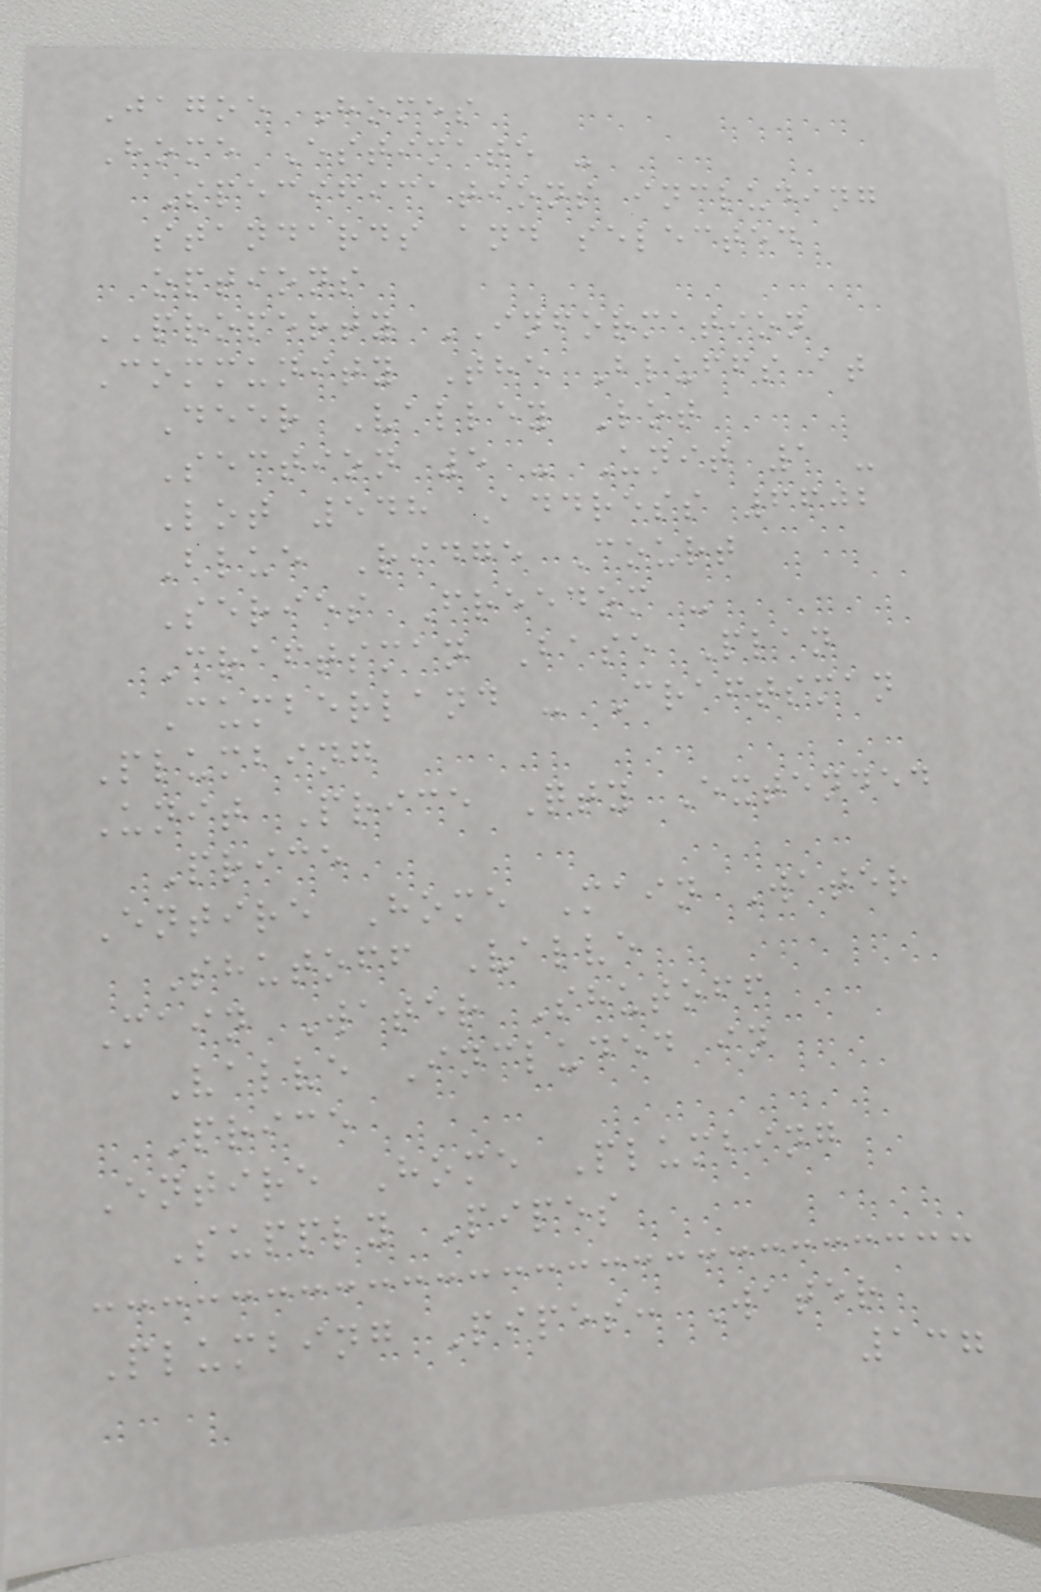Jagoe Homes
Home Estimate -
Specifications including
standards and selected
options
PROPERTY INFORMATION
Community The Bluffs at
Deer Valley Lot
Section 5 - Unit 1 -
Lot 548 Address 6602
Blue Ridge Court
Series Freedom -
Craftsman Base Plan
Cumberland - Craftsman
Plumbing
Unit Price Qty Extended
Price
Entire Home Main Water
Shutoff Valve
Main Water Shutoff
Valve Included in
Price
Entire Home Plumbing
Supply Pipes
Plumbing Pipes: Water
137
